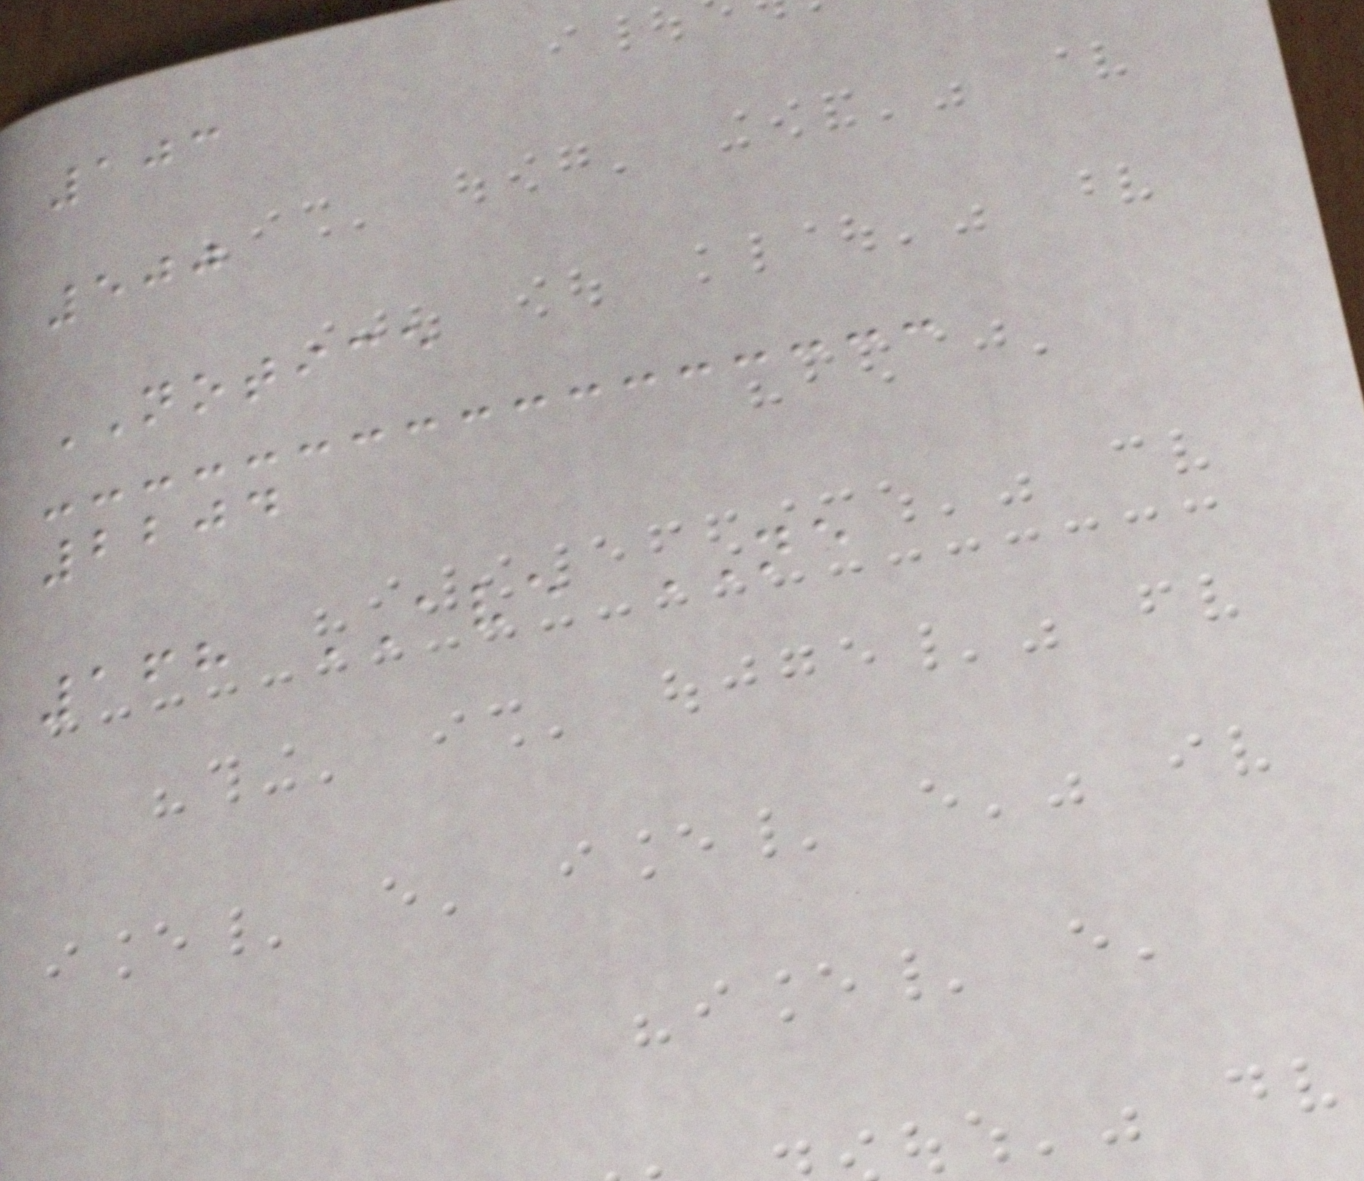103
500
NOTICE
2204
168 AVE NE
